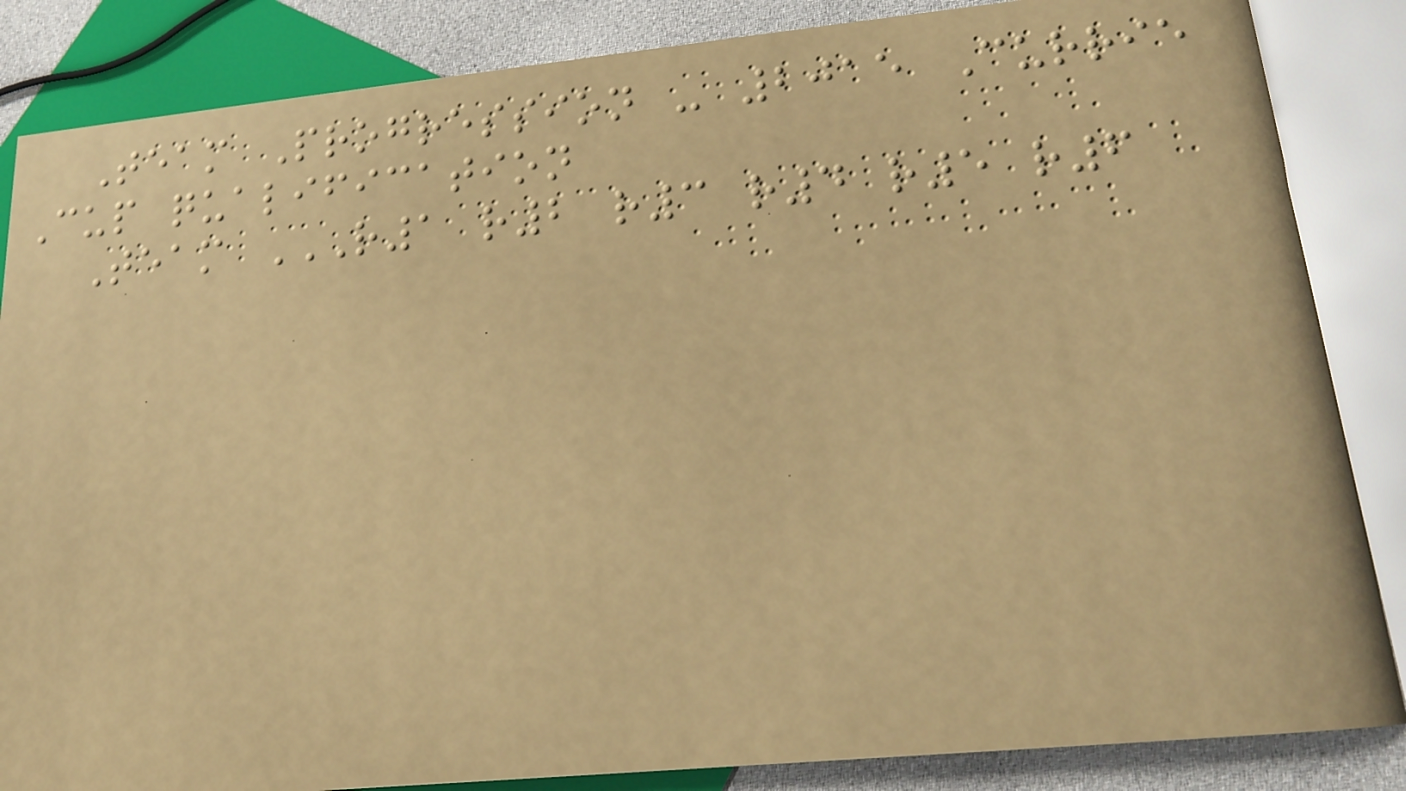Team Progression - 2015 Currie
Cup qualification
Team R1 R2 R3 R4 R5 R6
